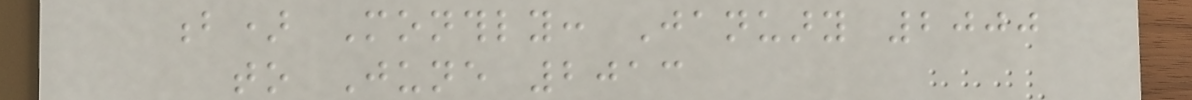b) Monthly: January 2000
to June 2013
